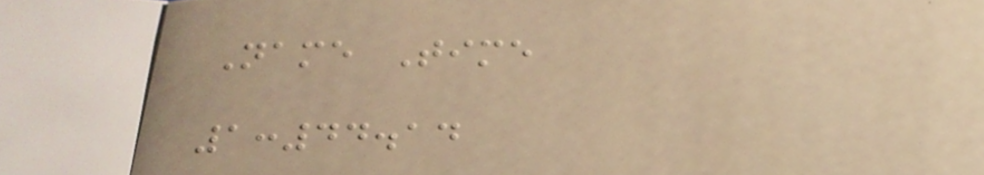Name Time
1:44.14
